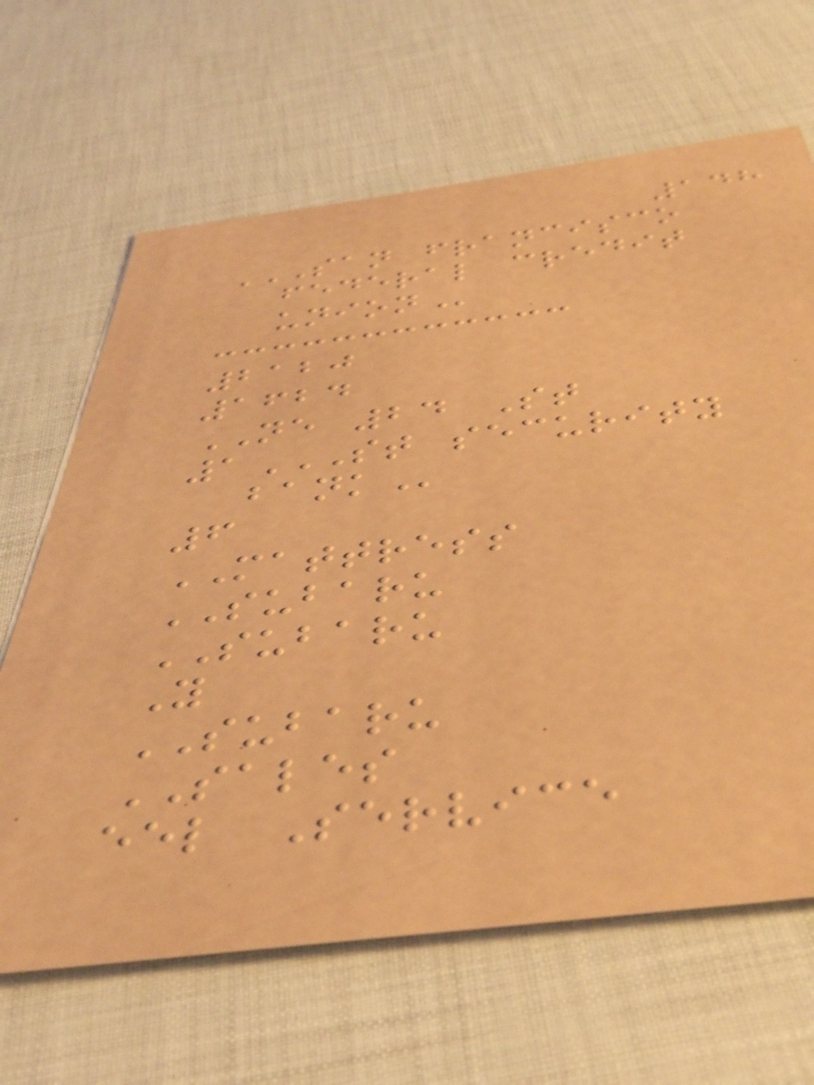148
SAN FRANCISCO
FEDERAL CREDIT
UNION
2120
1624
NE 24 St
1ST SECURITY
BANK
6
MATTRESS
SUBARU
SUBARU
Y
SUBARU
SALES
eel Service
